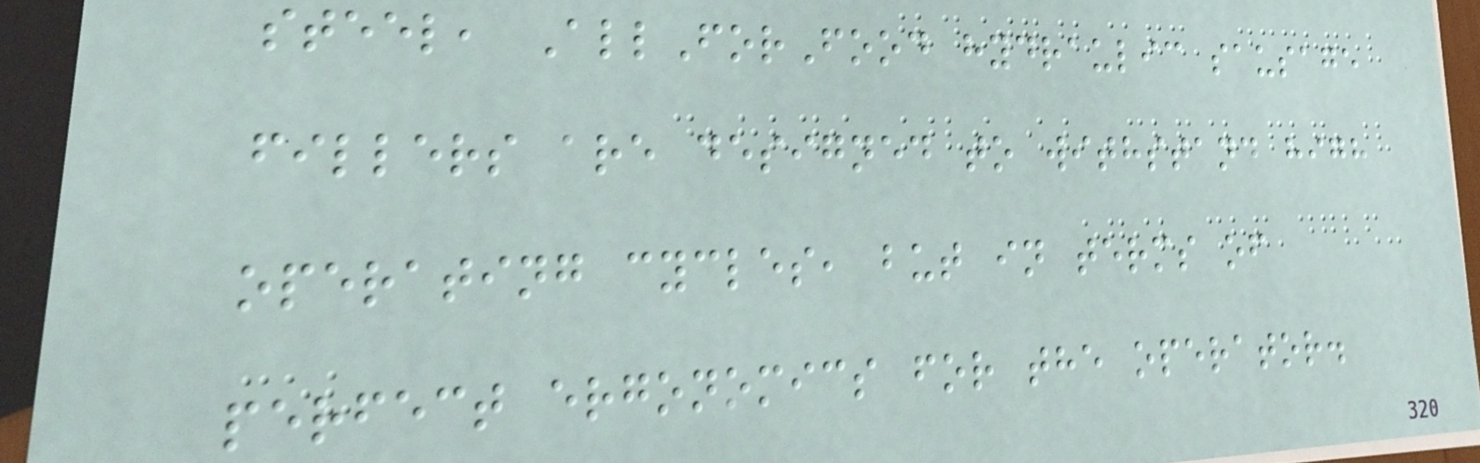steel, AllForFood hydraulic sausage
fillers are designed to withstand high
operating cycles, but in terms of
perfect ergonomics for the operator.
